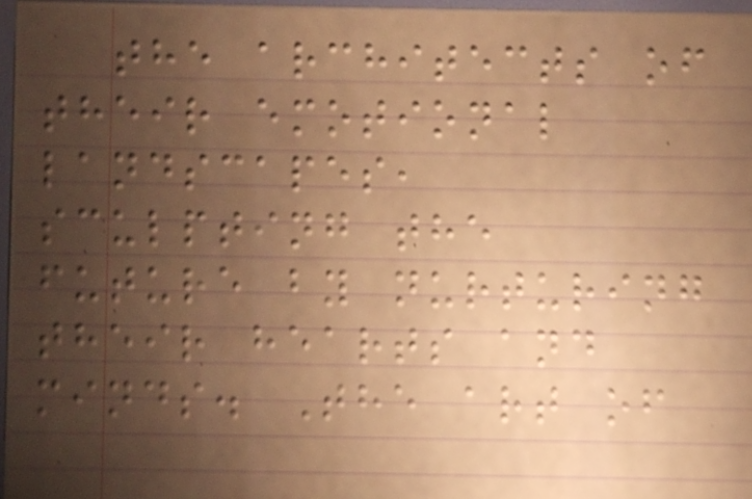the architects of
their emotional
landscapes,
sculpting the
future by nurturing
their hearts and
minds. The art of
